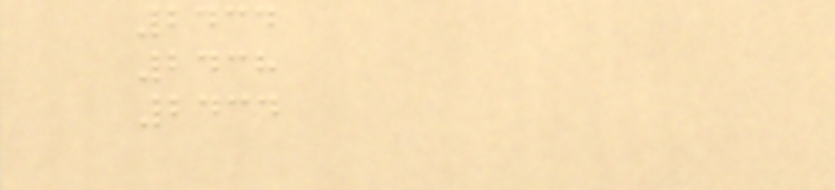2434
2438
2434
